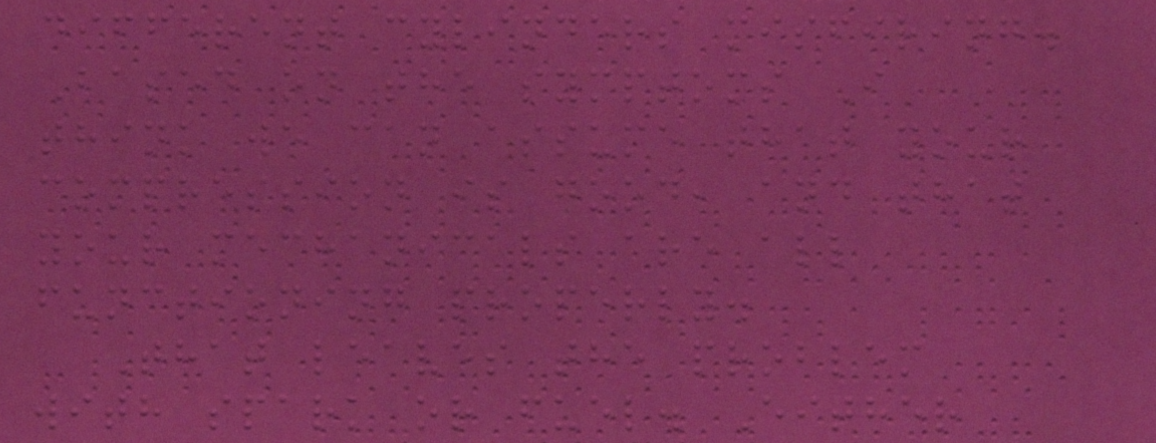different cylinders misfiring.
Based on the symptoms I
think we can assume that your
compression is good, and that
your mechanicals are all
functioning properly.
That leaves the problem
with spark or fuel. Either
